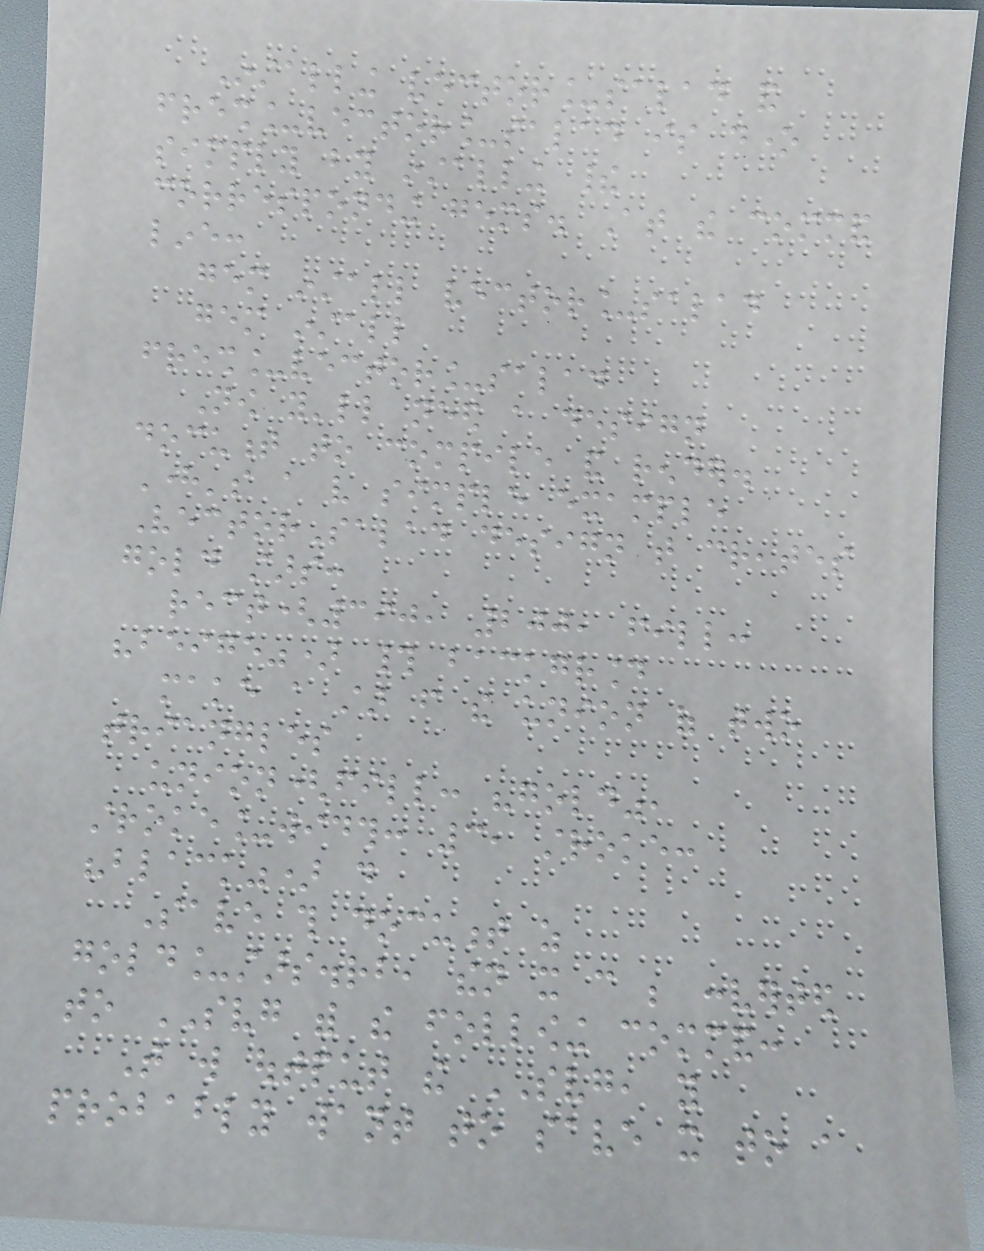Installing vector_salad and
fresh_vector_salad is done
simply by installing their
corresponding gems. At the command
line:
gem install vector_salad
gem install
fresh_vector_salad
Now you'll need a design
document to compile and render.
Here's a very simple example
VectorSalad design that creates
gold stars:
rect(390, 200, fill:
"beige") # background
make a star from the union of two
triangles
union(fill: "gold",
stroke_width: 3, stroke:
"black") do
Save this document as
gold_stars.rb, then it can be converted
to SVG with the following command:
That will output the SVG, you
probably want to save it to a
